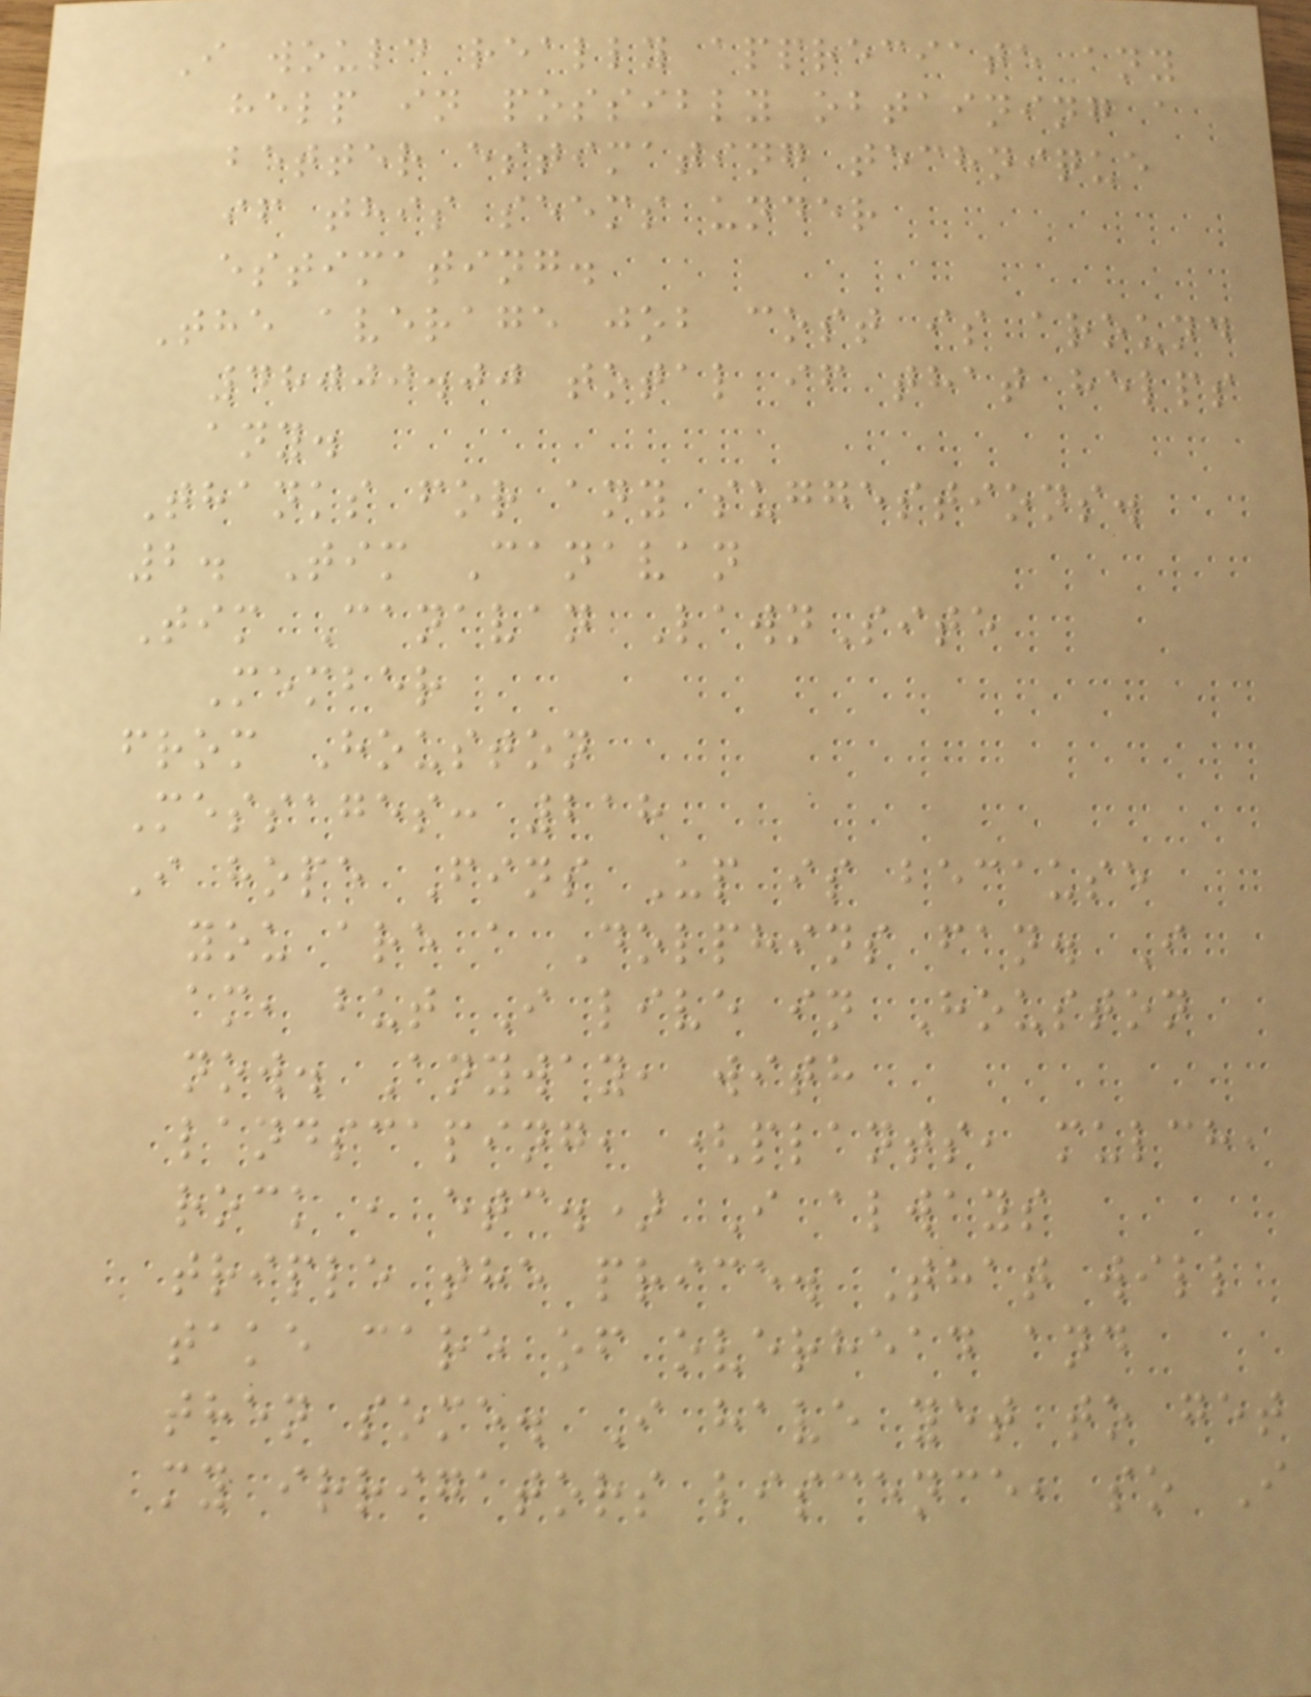I would really appreciate any
help in possibly obtaining a
better estimating technique
if this seems under
estimating.
The average job cost is around
48000.00 total if that helps
any.
Thanks for any suggestions.
2. Tim Canavan
Tim Canavan LawnSite
Member
from Houston
Messages: 218
I hope Fins Up is because
you are a Dolphins fan. I
am, but I live in Houston
now. Anyway, with
landscaping, (plants, mulch,
rock , etc.) I always
triple the price. That will
take care of overhead and
then some. I have yet to get
my irrigators liscence, so I
